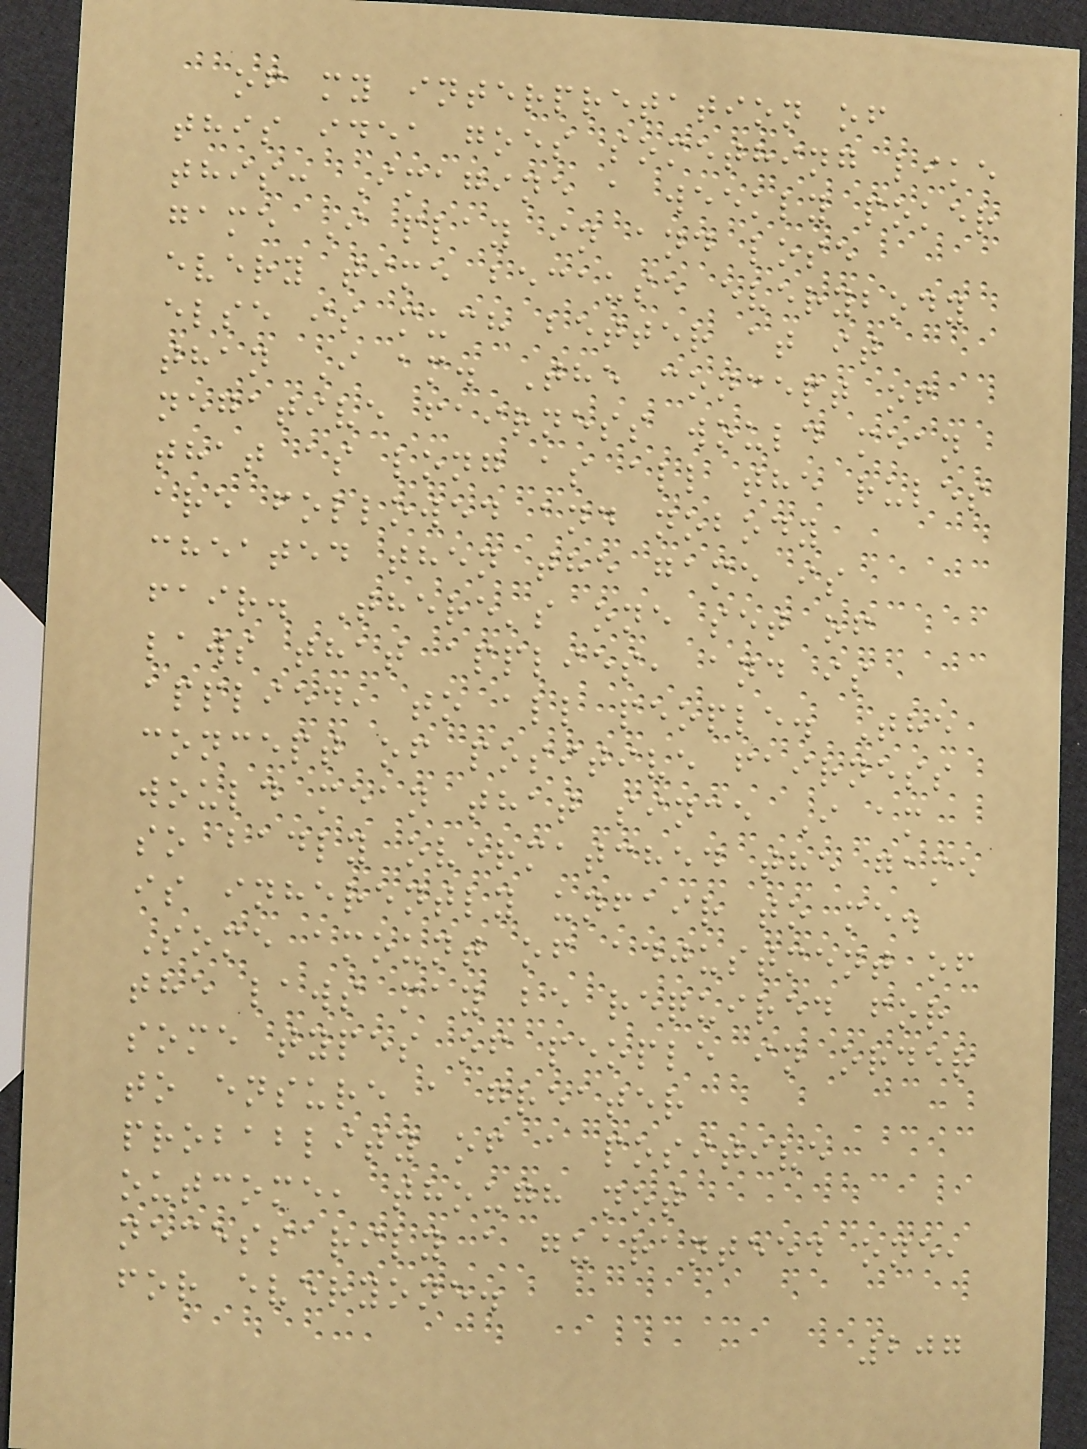of my interpretation of
this idea goes something like
this: Imagine a weekly poker
game I play in and lose
every time because everybody
else is much better at it
than I am. The concept of
negative fairness would mean
that as long as all the rules
are followed and nobody
cheated then the game is
fair. There's one set of
laws that applies, and is
applied, to all people. The
concept of positive fairness
would mean that since I am
so badly overmatched the game
is inherently unfair to me.
Some amount of adjustment of
the laws may be required for
some types of people in order
to ensure a greater
probablity of a positive
outcome, though not
necessarily a guaranteed one,
for everyone.
207
